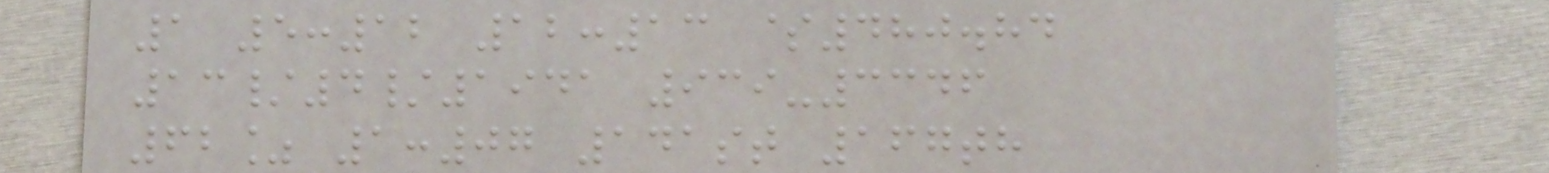1 5:12 12:13 $480.84
13/4/1941 939-3346
62% 1:07 141st 167th
